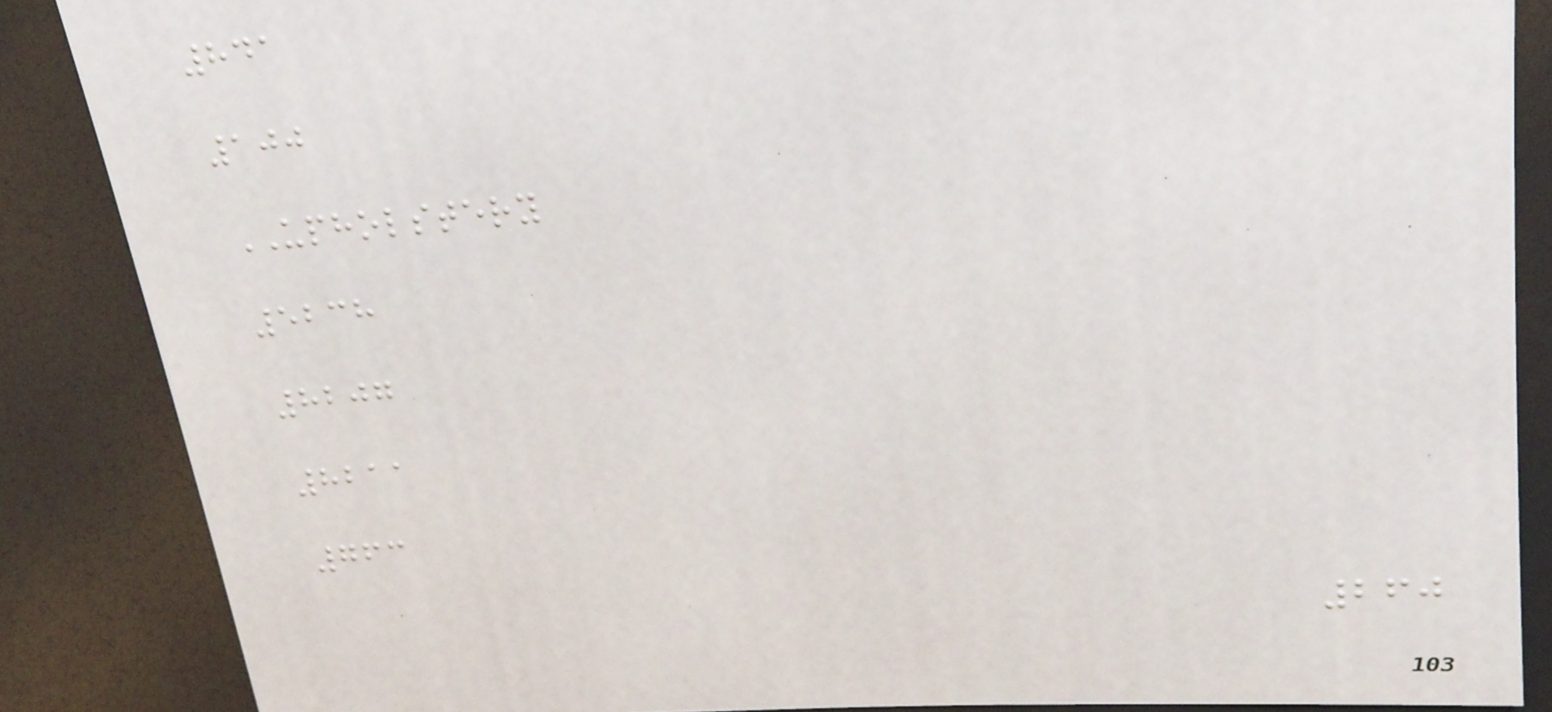841
100
UPHOLSTERY
5238
8207
8211
763
260
